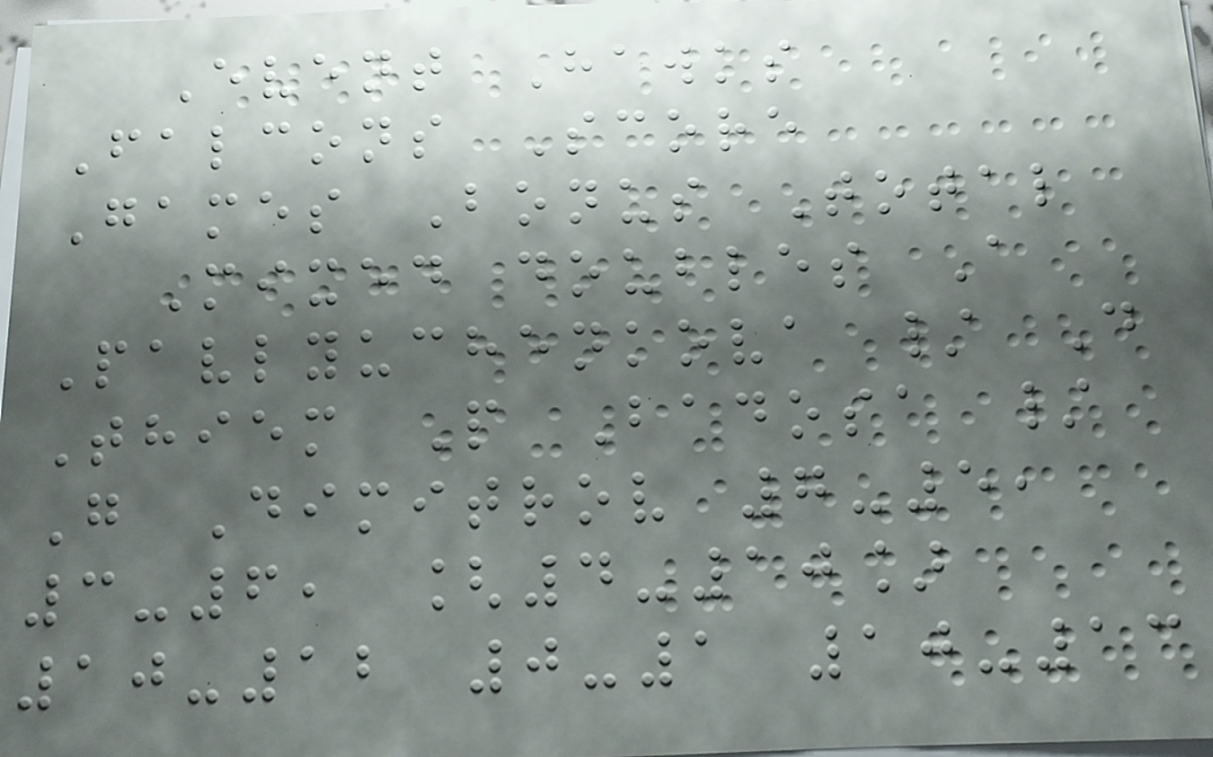Event Hawks
Falcons Score
Games Bonus Total
Mixed doubles A
Pavlyuchenkova / D
Thiem P Badosa /
G Dimitrov 7-5,
3-6, [4-10]
10-12 0-1 10-13
